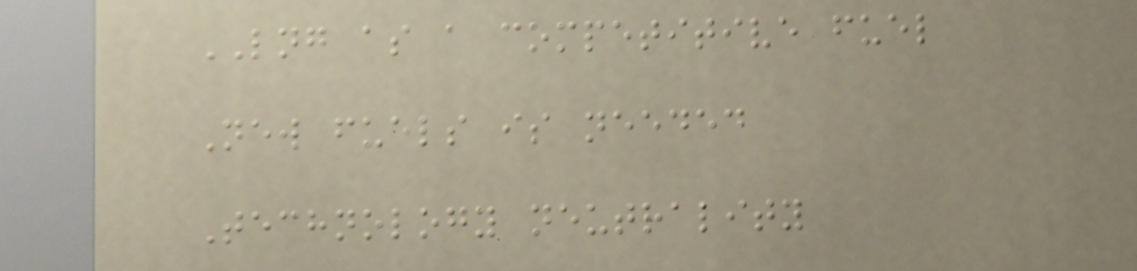LNG as a competitive fuel
New fuels is needed
Technology neutrality
